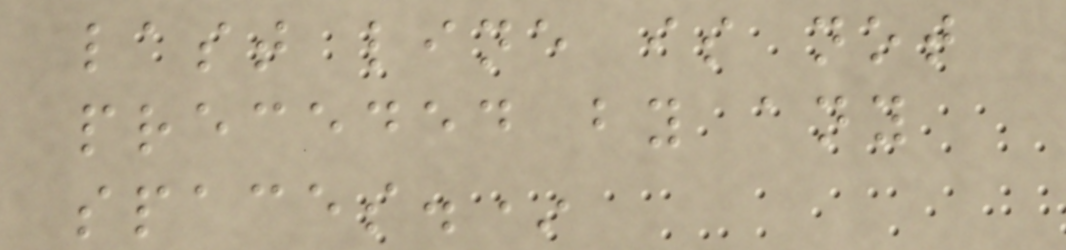last line is not
preceded by any
spaces.*
